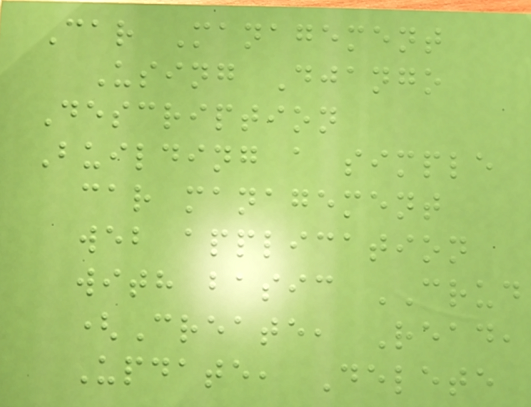Car Management
Using Django
Description
Building a simple
car management
web application
with basic CRUD
(Create, Read,
Update, Delete
